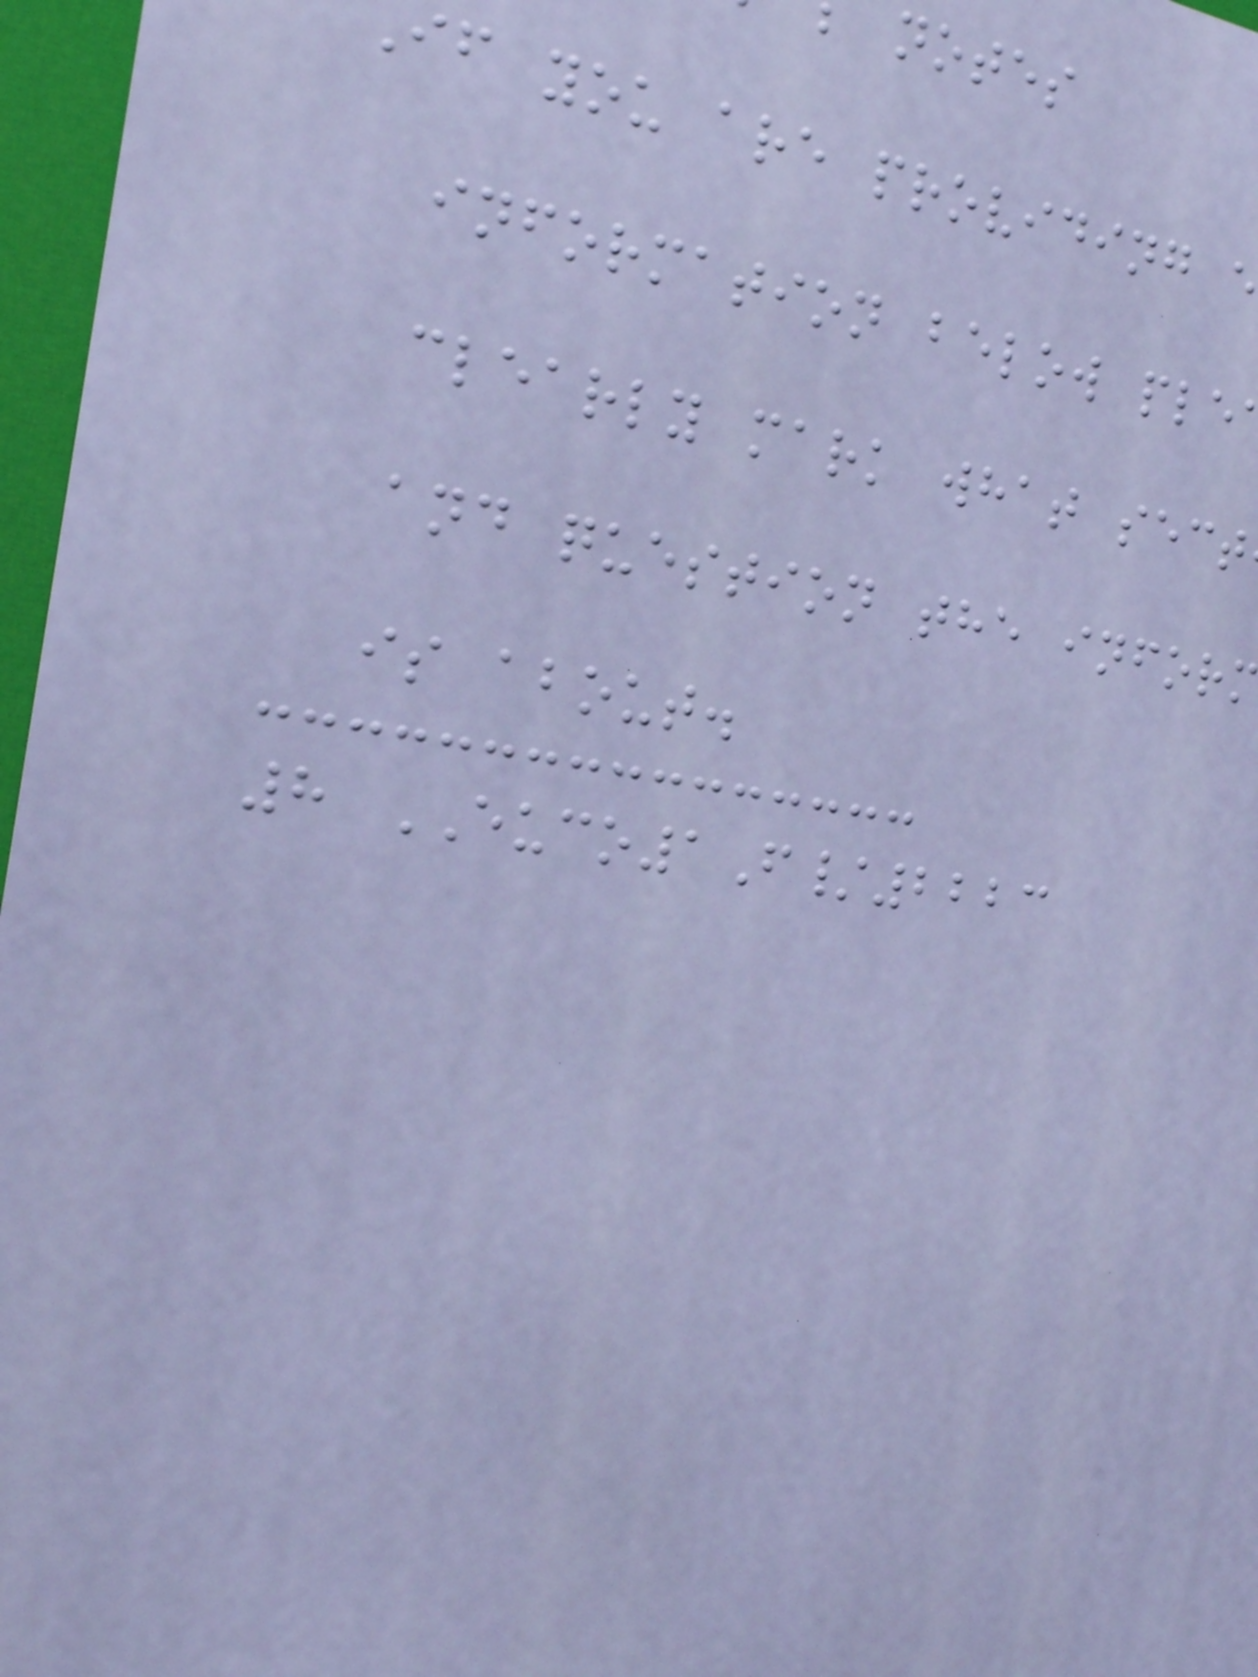notes
if you are providing
information below ple
clearly mark what sect
and question the infor
is about.
8 EUCO1F/2223
